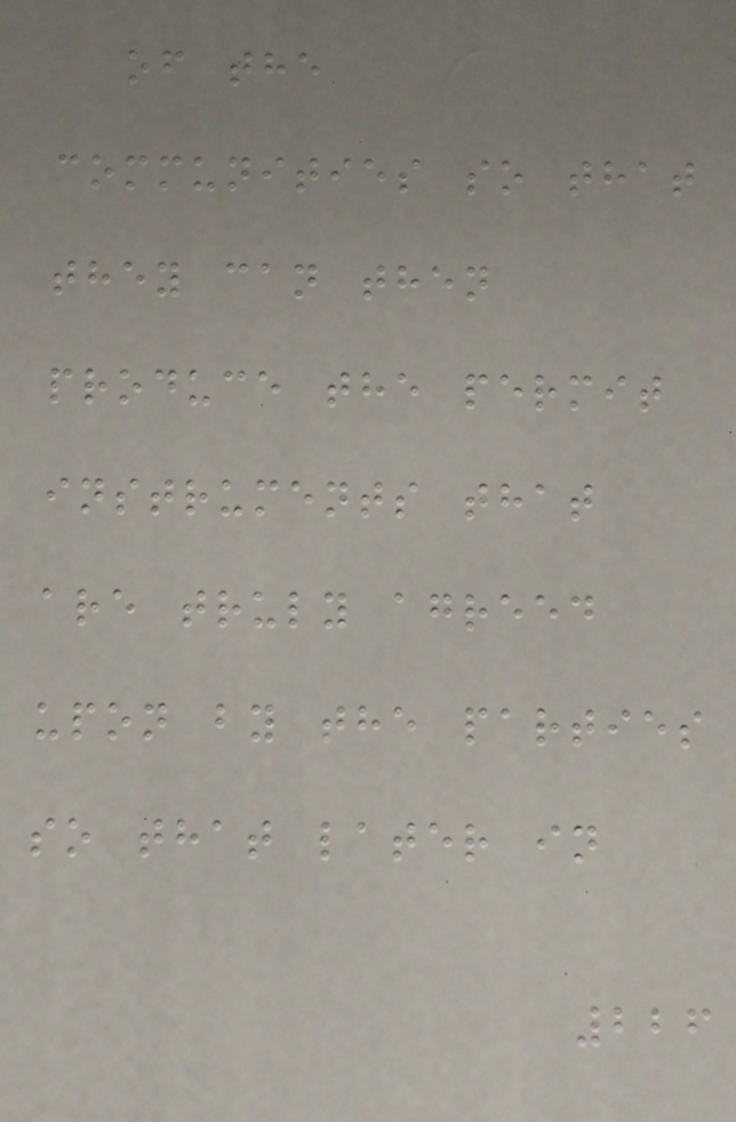of the
communities so that
they can then
produce the permit
instruments that
are truly agreed
upon by the parties
so that later in
226
